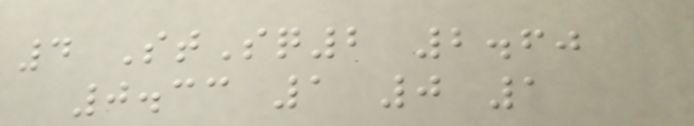4 StSq2 2.60
0.33 1 0 1
